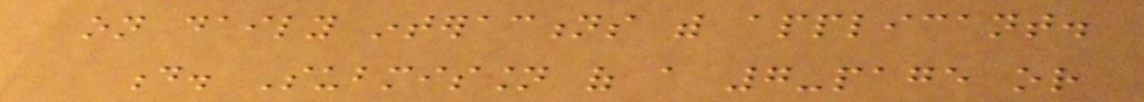on daily interactions with applicant.
d. Submission of a 7-page or
